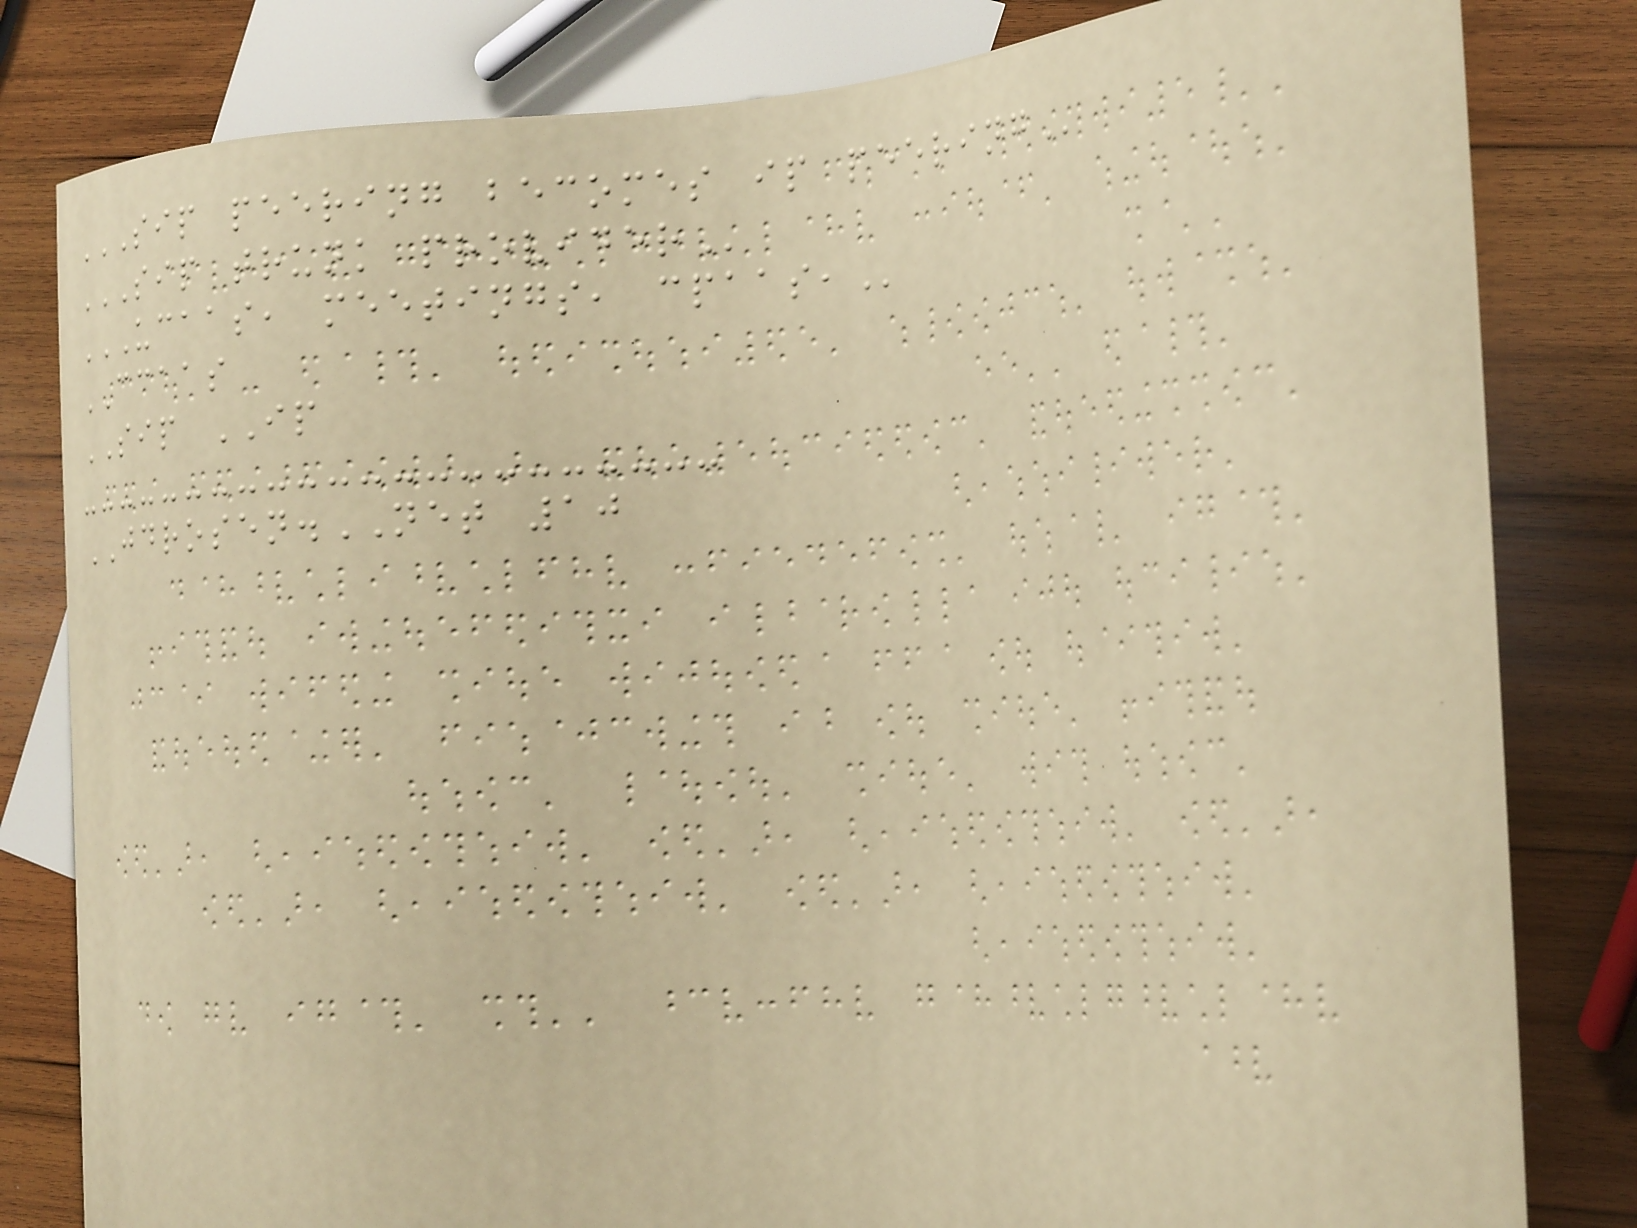SIP PEERING BECOMES IP PEERING
SIP TRUNK PROVIDER
UCAAS, MEETINGS, CPAAS,
CCAAS
SIP IP
JDROSEN.NET 10
